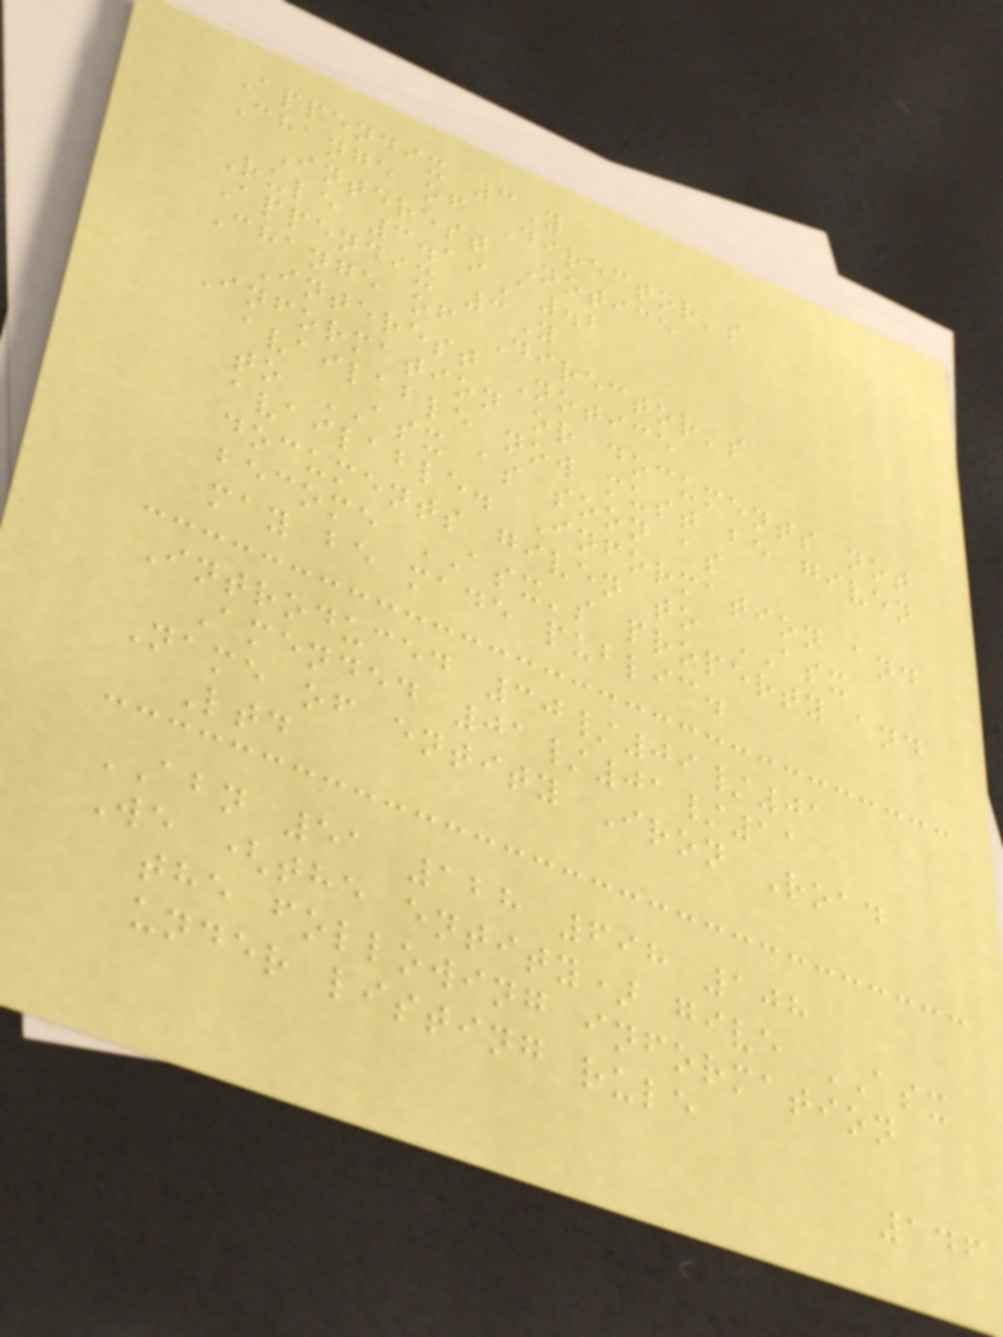Appendix 3Y
Change of Director's
Interest Notice
Rule 3.19A.2
Appendix 3Y
Change of Director's
Interest Notice
Information or documents not
available now must be given
to ASX as soon as
available. Information and
documents given to ASX
become ASX's property and
may be made public.
Introduced 30/09/01
Amended 01/01/11
Name of entity Iron Road
Ltd
ABN 51 128 698 108
We (the entity) give ASX
the following information
under listing rule
146
